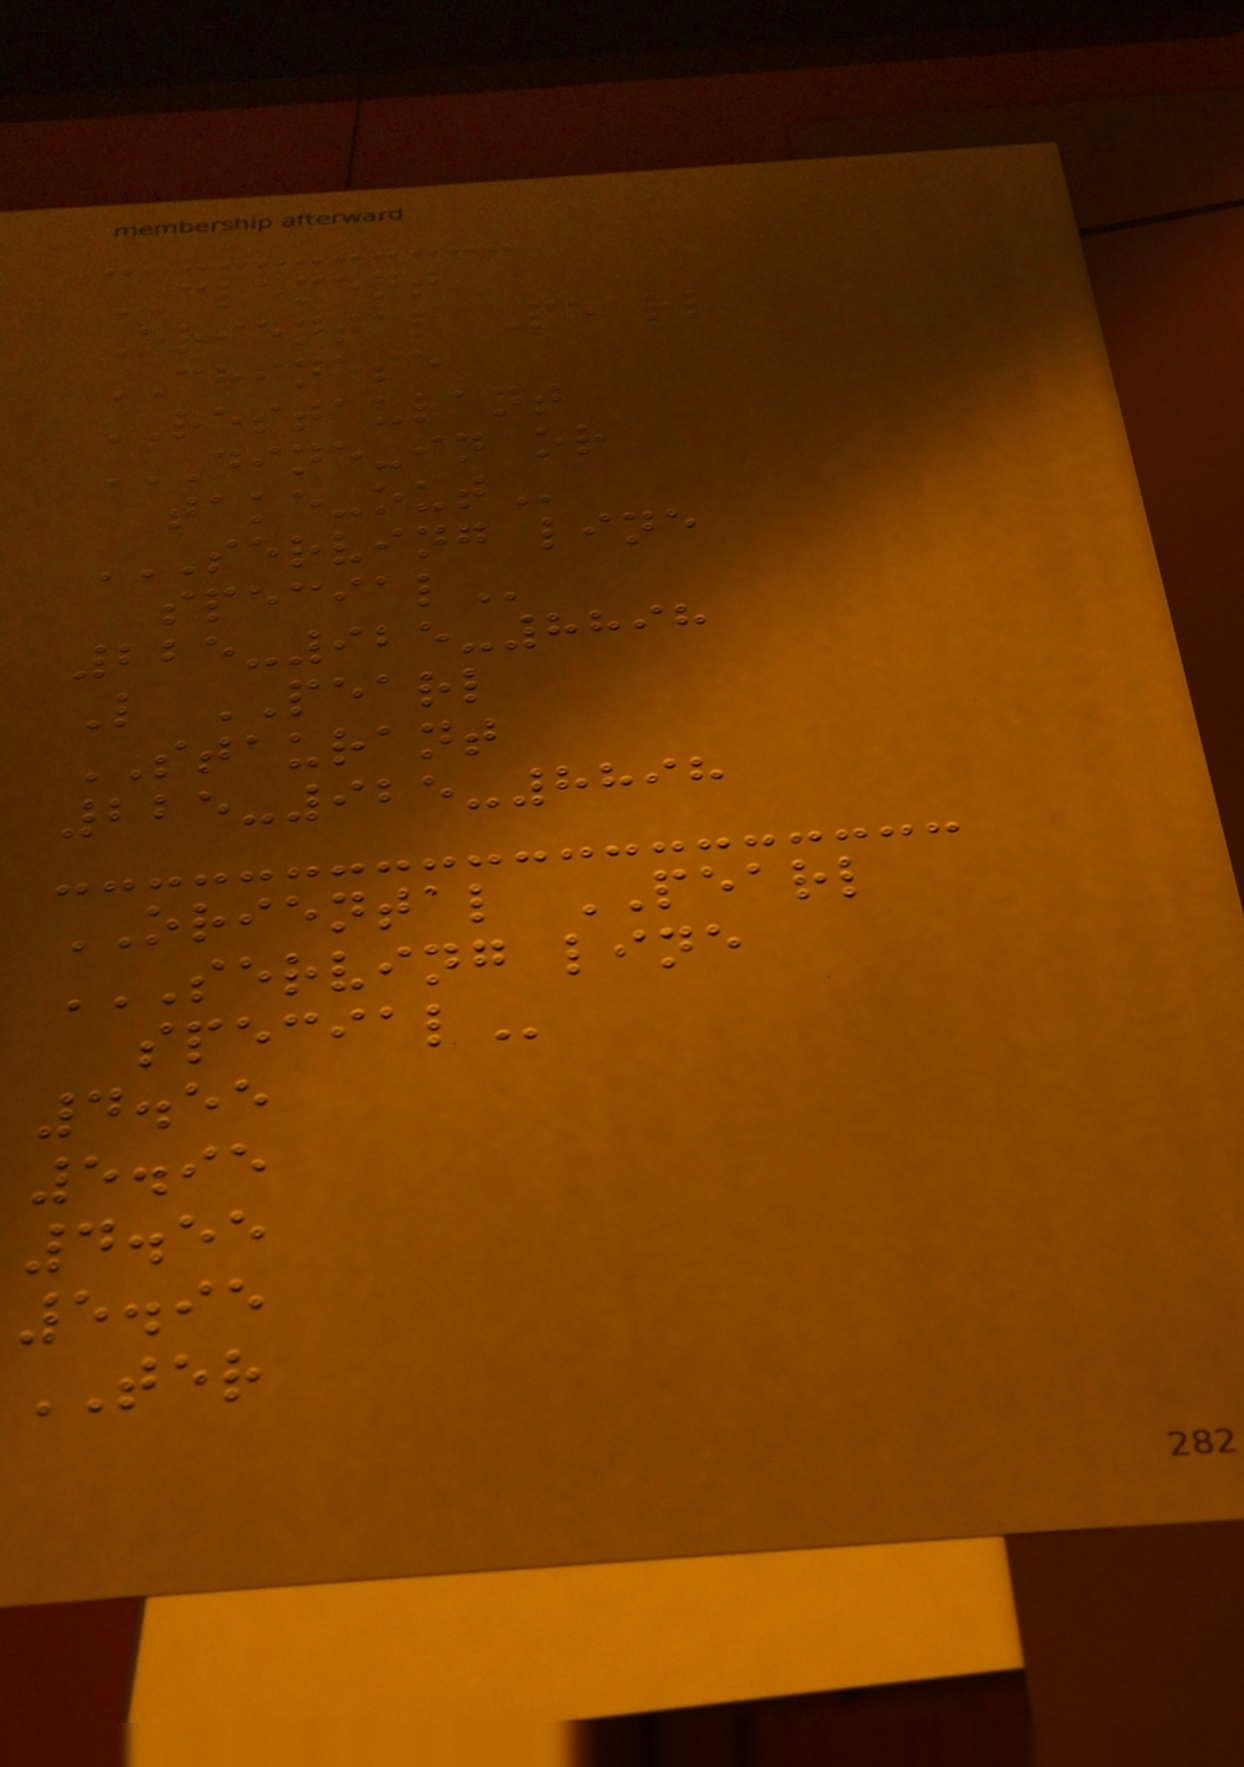CLEMENT
Oriental Pearl
CHINESE
RESTAURANT
DINE-IN OR
TAKE-OUT
SERVING LINE
SPECIAL
225-925-8898
L PEARL
STAURANT
225-925-8898
ORIENTAL PEARL
SERVING LINE
SPECIAL
4.55
5.95
4.55
5.95
TER
